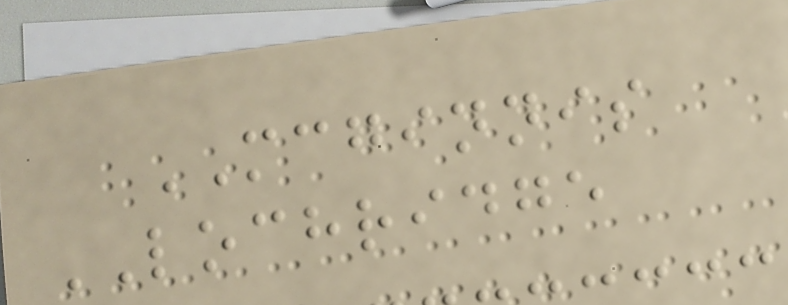MCGINNIS
LOCHRIDGE
